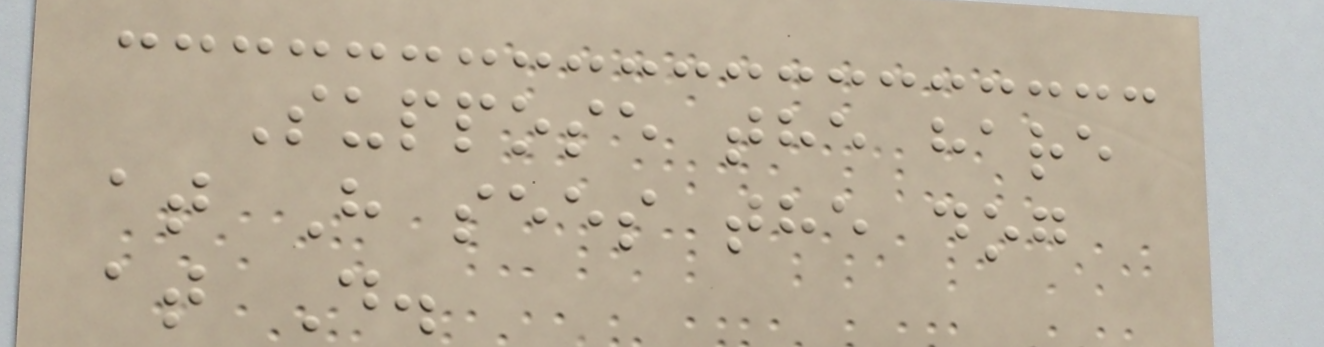Suppose the hare
at H sees the dog
at D.
